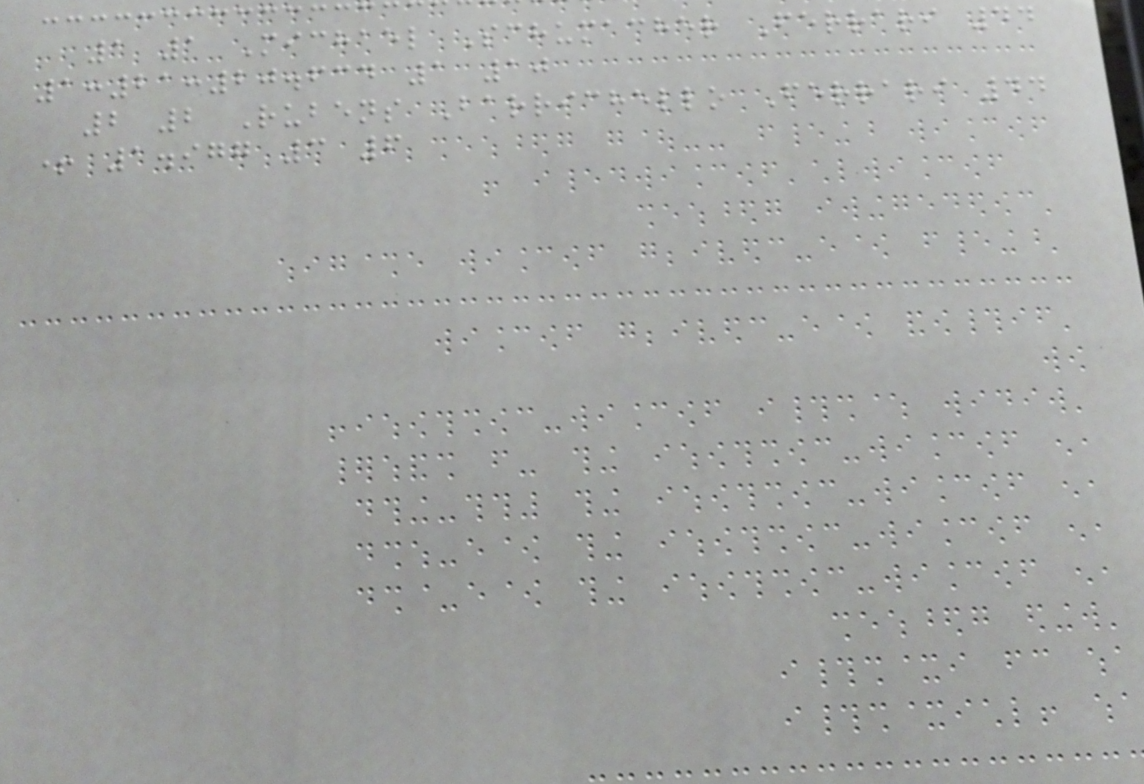1 1 Michael Schumacher Ferrari 44
1:21:20.634 1 10
2 2 Rubens Barrichello Ferrari 44
+ 1.977 3 6
